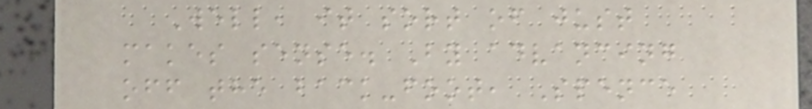Well, it sort of just
makes sense. By advancing
off the back-foot, Spence
